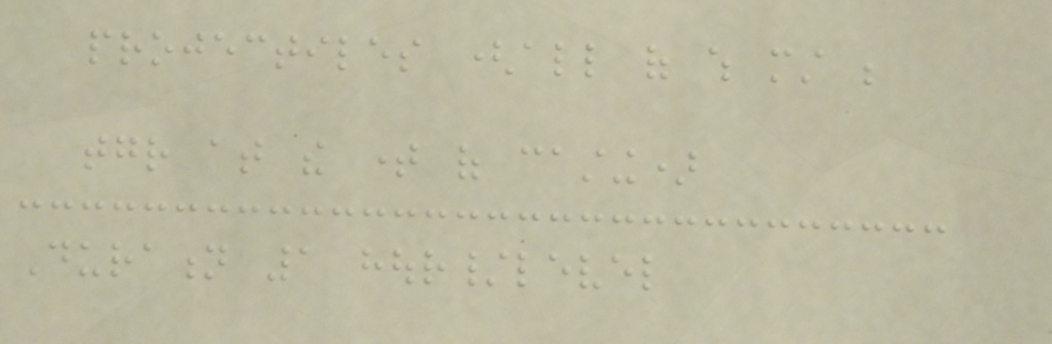projectiles (all of which must be
together at the time of casting)
Duration 1 hour/level
